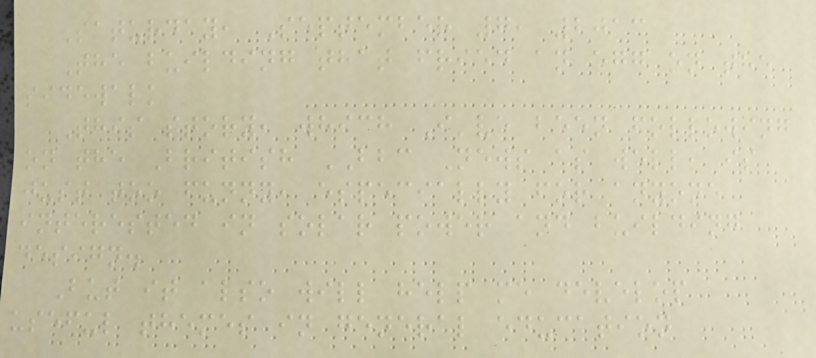Saturday, September 7, 2013
The building that fried an egg on the
sidewalk
This story, which I've been following
on the British BBC News as well, is
just too funny, especially for anyone
interested in solar power and building
design.
But it also will help me develop
useful themes in general education
